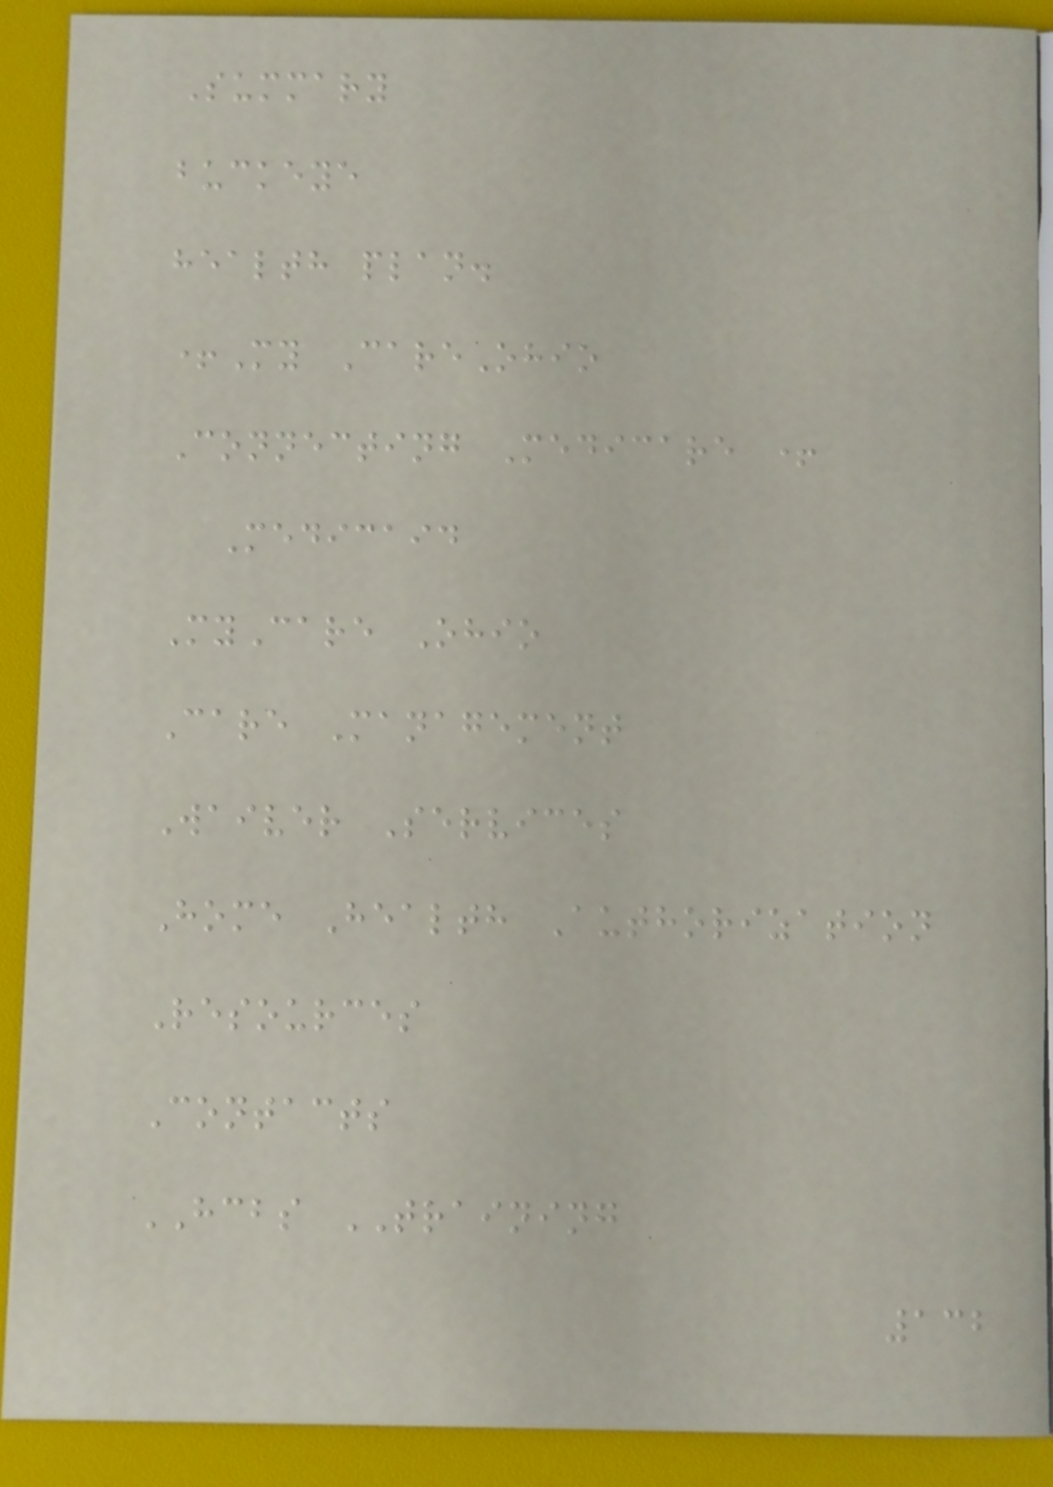Summary
buckeye
health plan.
+My CareOhio
Connecting Medicare +
Medicaid
MyCare Ohio
Care Management
Waiver Services
Home Health Authorization
Resources
Contacts
HCBS TRAINING
132
